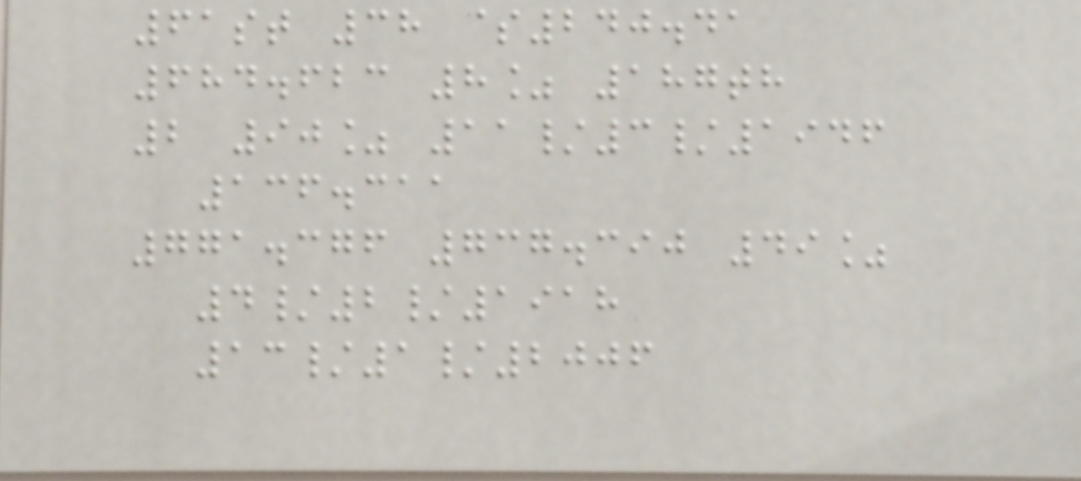61st 38 $240.41
684.623 8% 187th
2 90% 11/3/1946
136.311
771.376 737.390 49%
4/2/1918
13/1/2006
